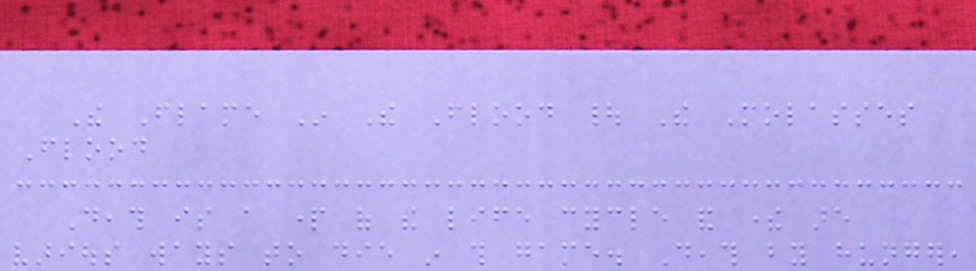The Flame In The Flood | The Molasses
Flood
Death is a part of the life cycle and there are
various ways to die in this game. Death by hunger,
